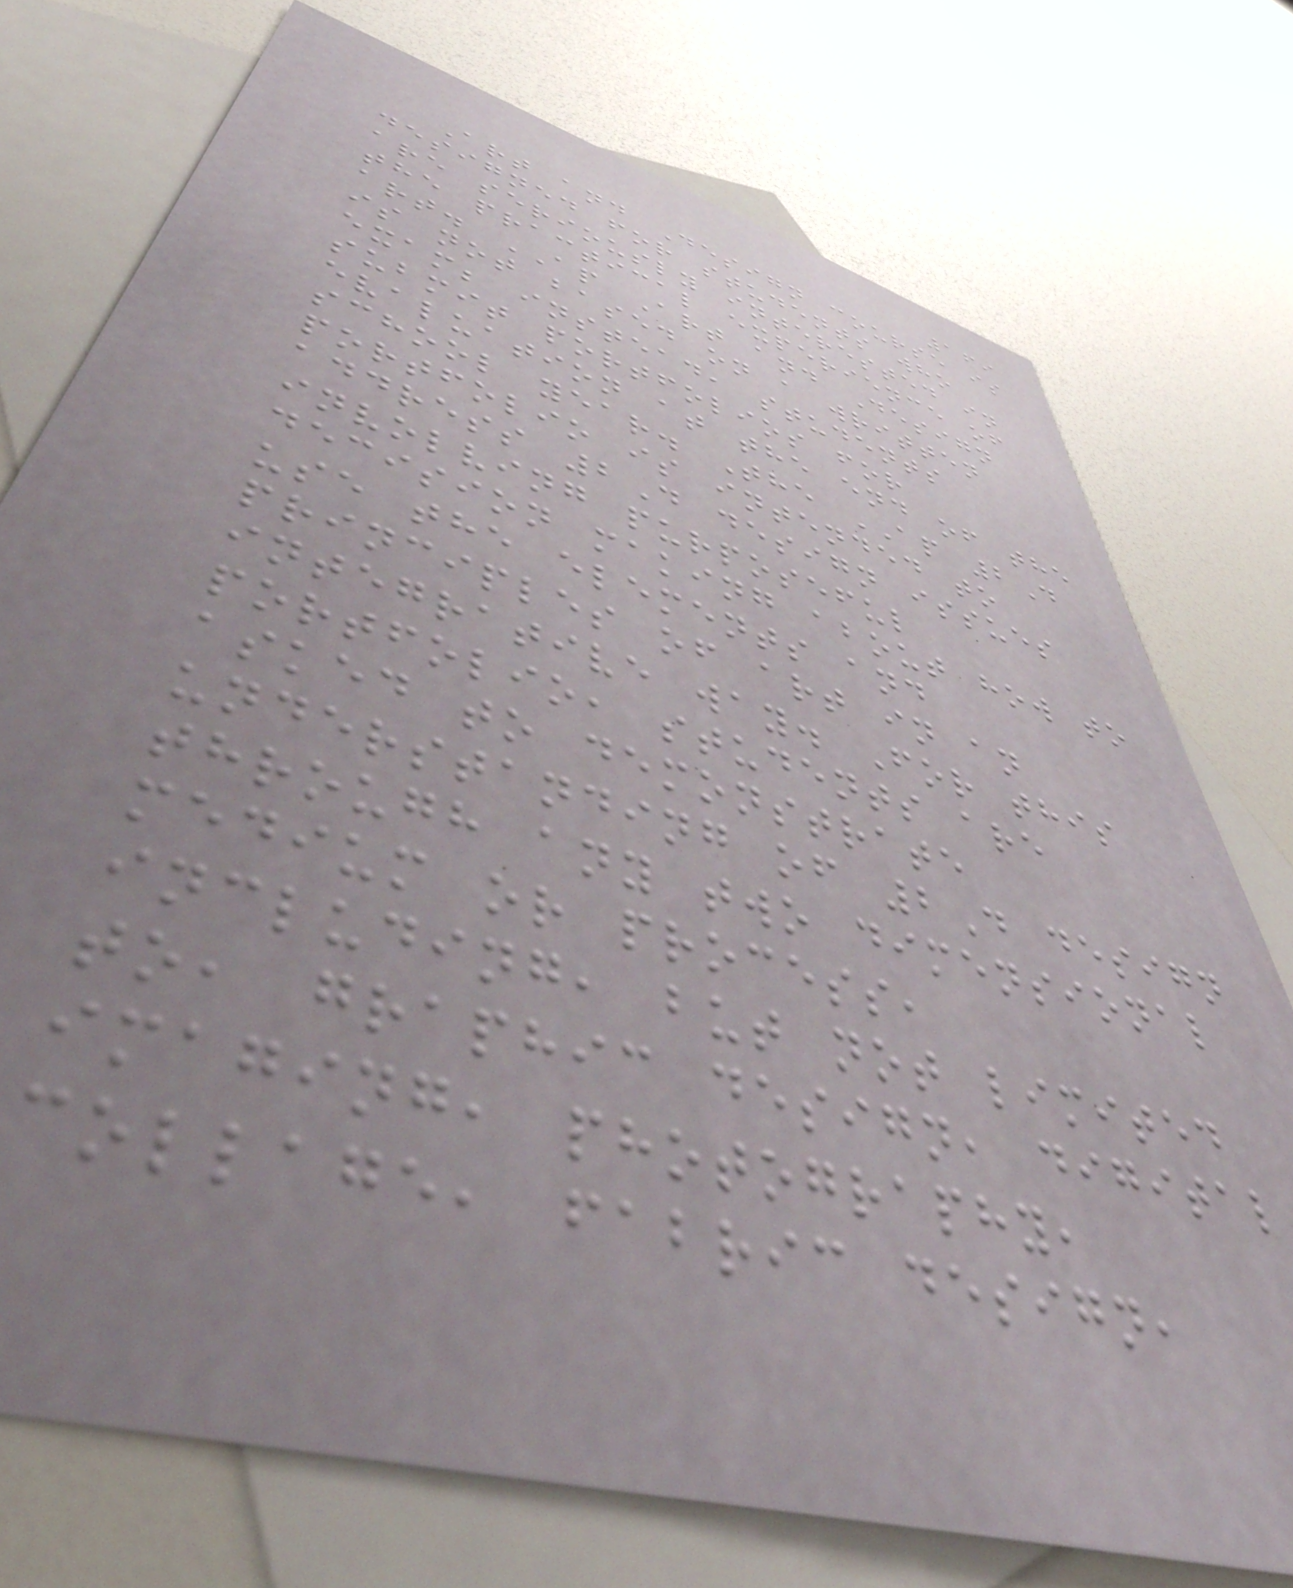169
Art and Design course is
designed for students who
are seriously interested in
the practical experience of
art. AP Art and Design
is not based on a written
exam; instead, students
submit portfolios for
evaluation at the end of the
school year. The AP 2D
portfolio is intended to
address 2D design issues
involving purposeful
decision making about how to
use the elements and
principles of art in an
integrative way. For this
portfolio, students are
asked to demonstrate
understanding of 2D design
through any two dimensional
medium or process,
including, but not limited
to, graphic design, digital
imaging, photography,
collage, fabric design,
